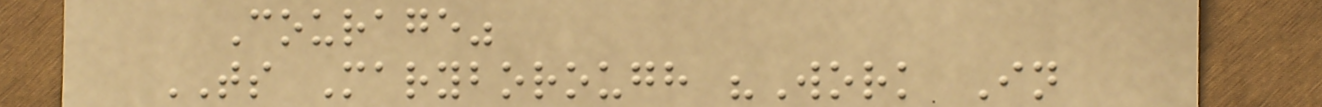Courage"
TS Maryborough "Work In
